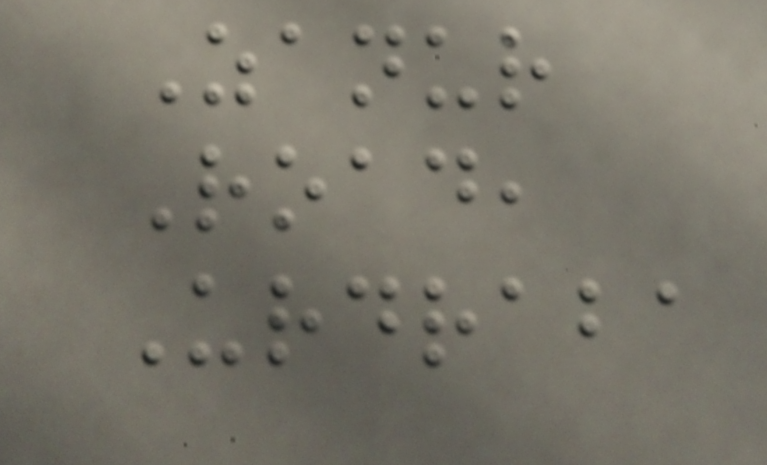Zanur
Road,
Urdraba
